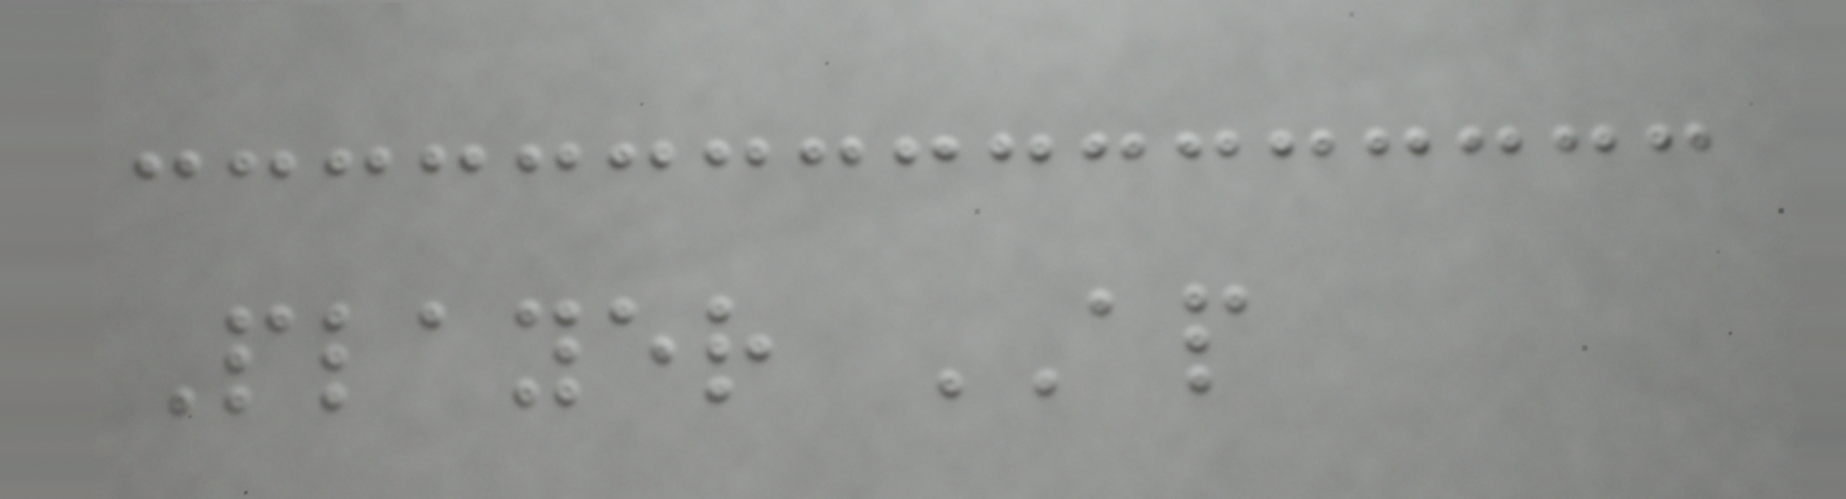Player AP
